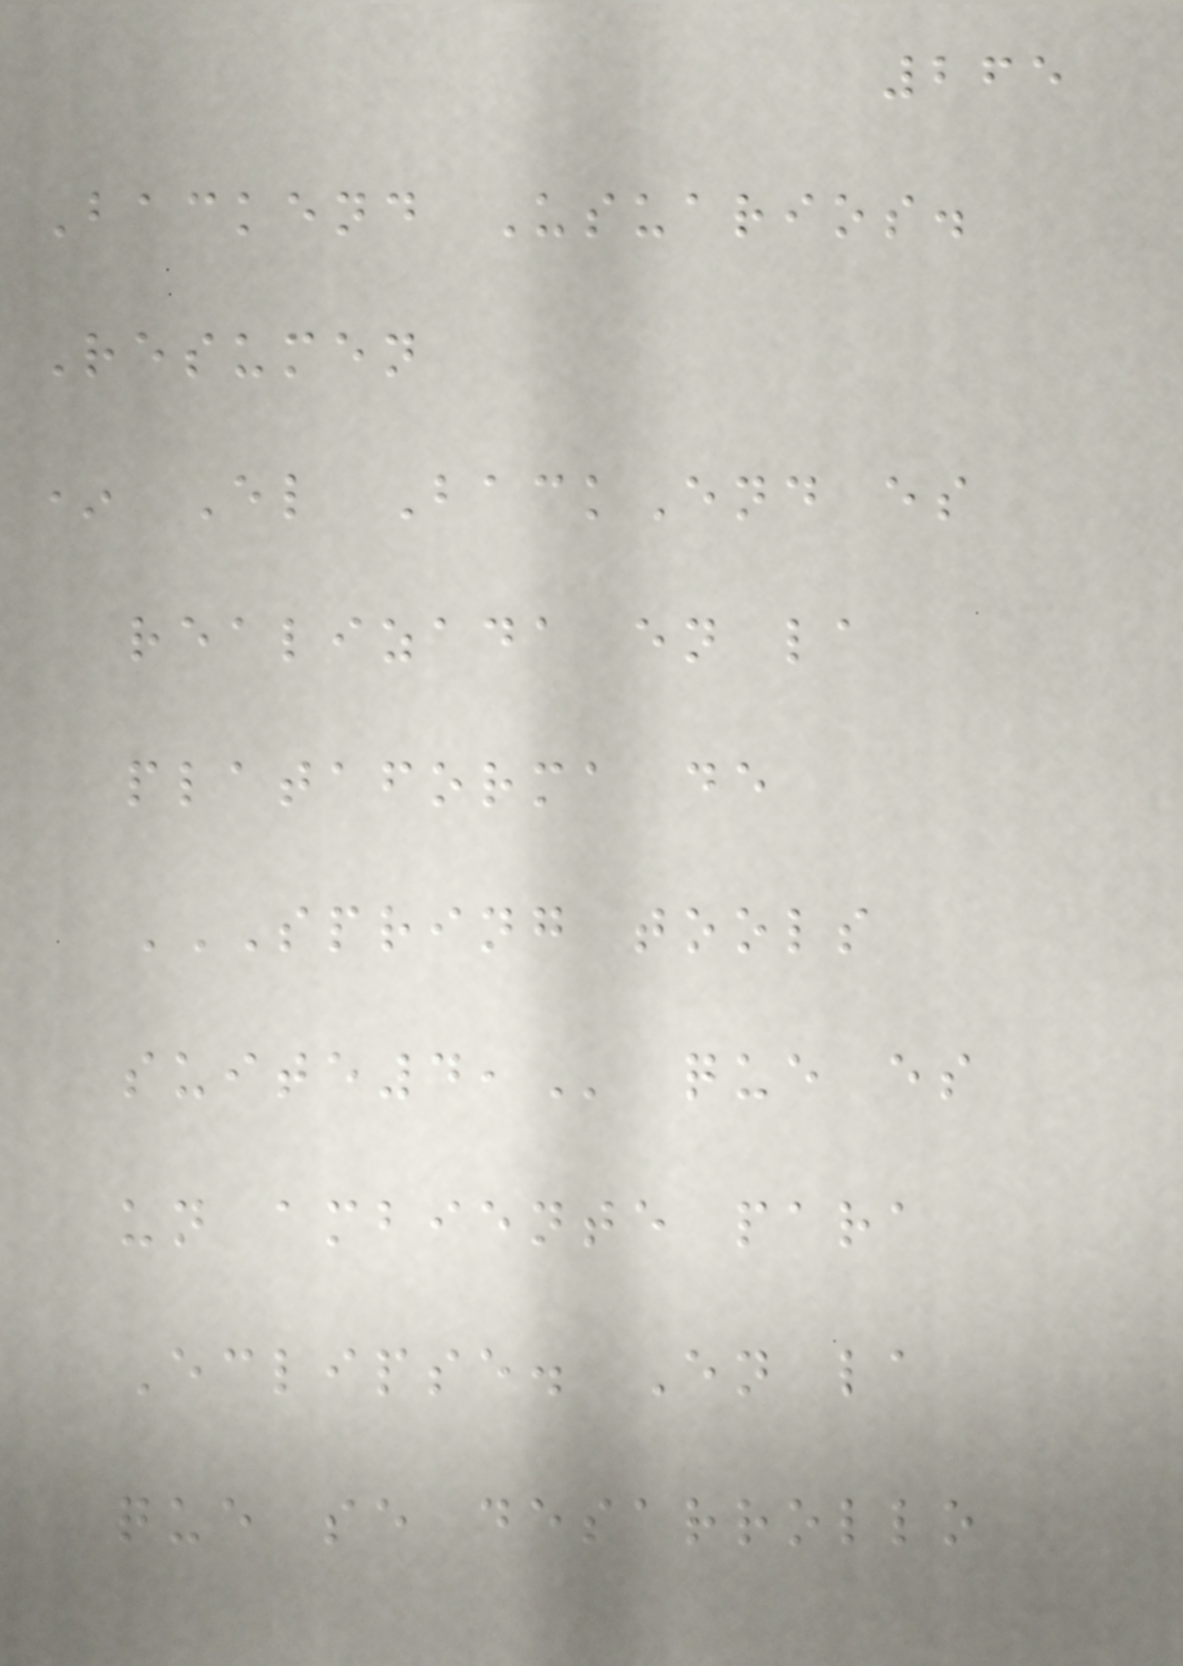265
Backend Usuarios.
Resumen
* El BackEnd es
realizada en la
plataforma de
SPRING TOOLS
SUITE4, que es
un ambiente para
Eclipse. En la
que se desarrollo
